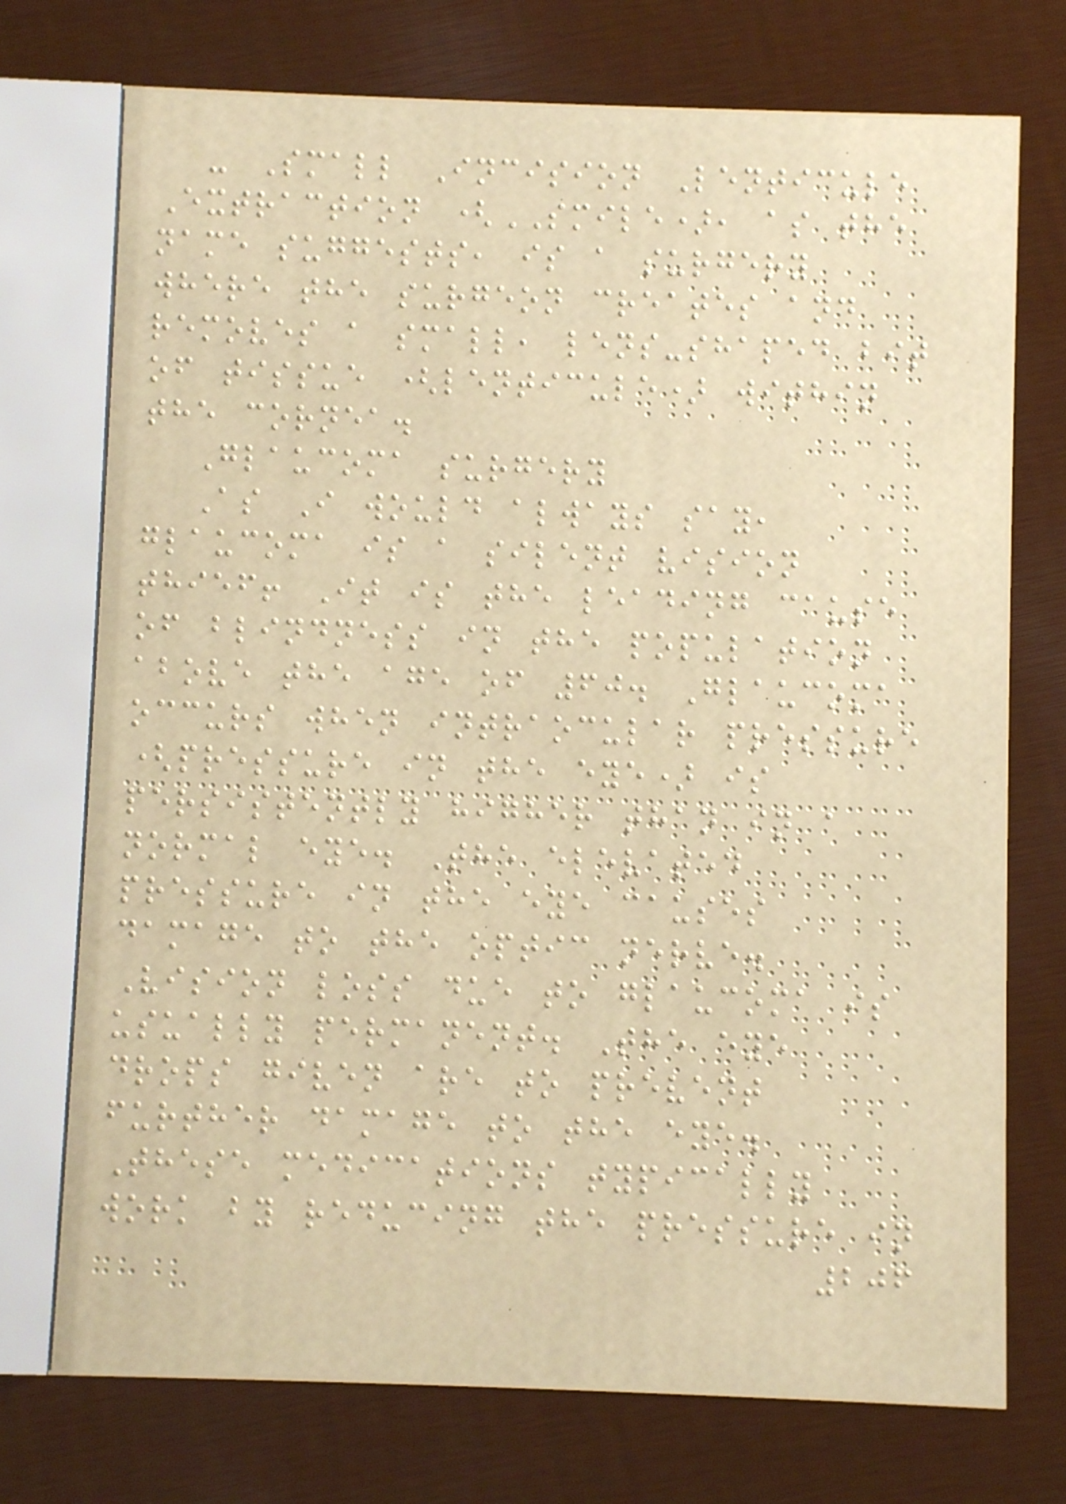- Small Incision Lenticule
Extraction (SMILE), as the
name suggests, is a surgery
where the surgeon creates and
removes a small, lens-shaped bit
of tissue (lenticule) within
the cornea.
Glaucoma surgery
As I would always say,
glaucoma is a silent vision
thief! It is the leading cause
of blindness in the population
above the age of 60. Glaucoma
occurs when intraocular pressure
(pressure in the eye) is
persistently higher than in a
normal eye. The elevated
pressure in the eye causes
damage to the optic nerve.
Vision loss due to glaucoma is
usually permanent. The eye
drops given are to prevent
further damage to the eye.
These medications typically
work by reducing the pressure in
206
